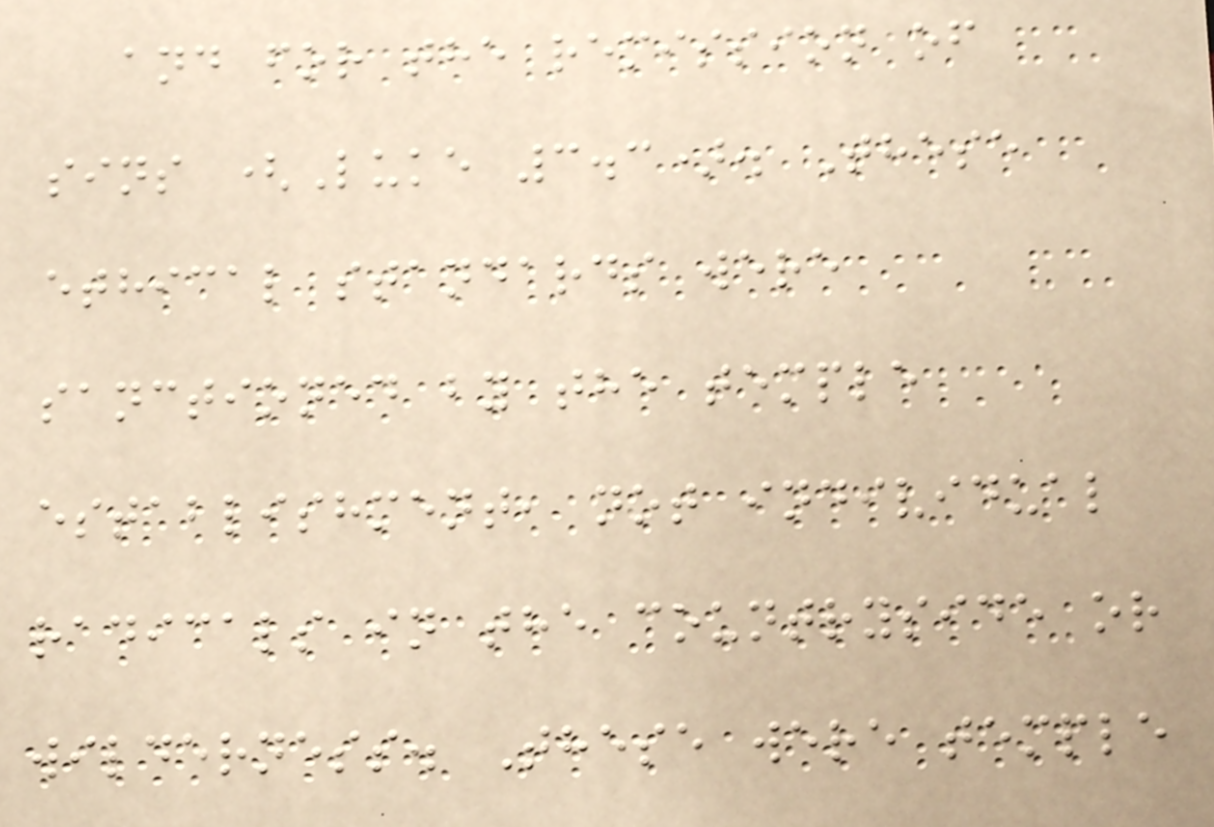and for the remission of
sins (Luke 3.3). These
ethical standards were
sanctioned by the temple
establishment, not individual
radicals in the countryside or
wilderness. These were temple
